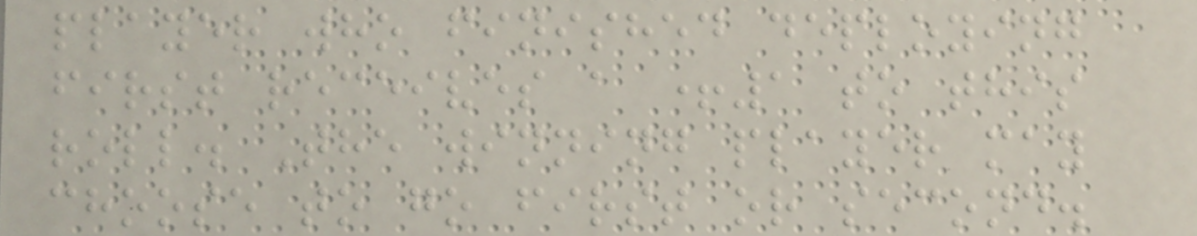player who finished deploying
first receives a +1 to this
roll. The winning player may
choose to go first or second.
